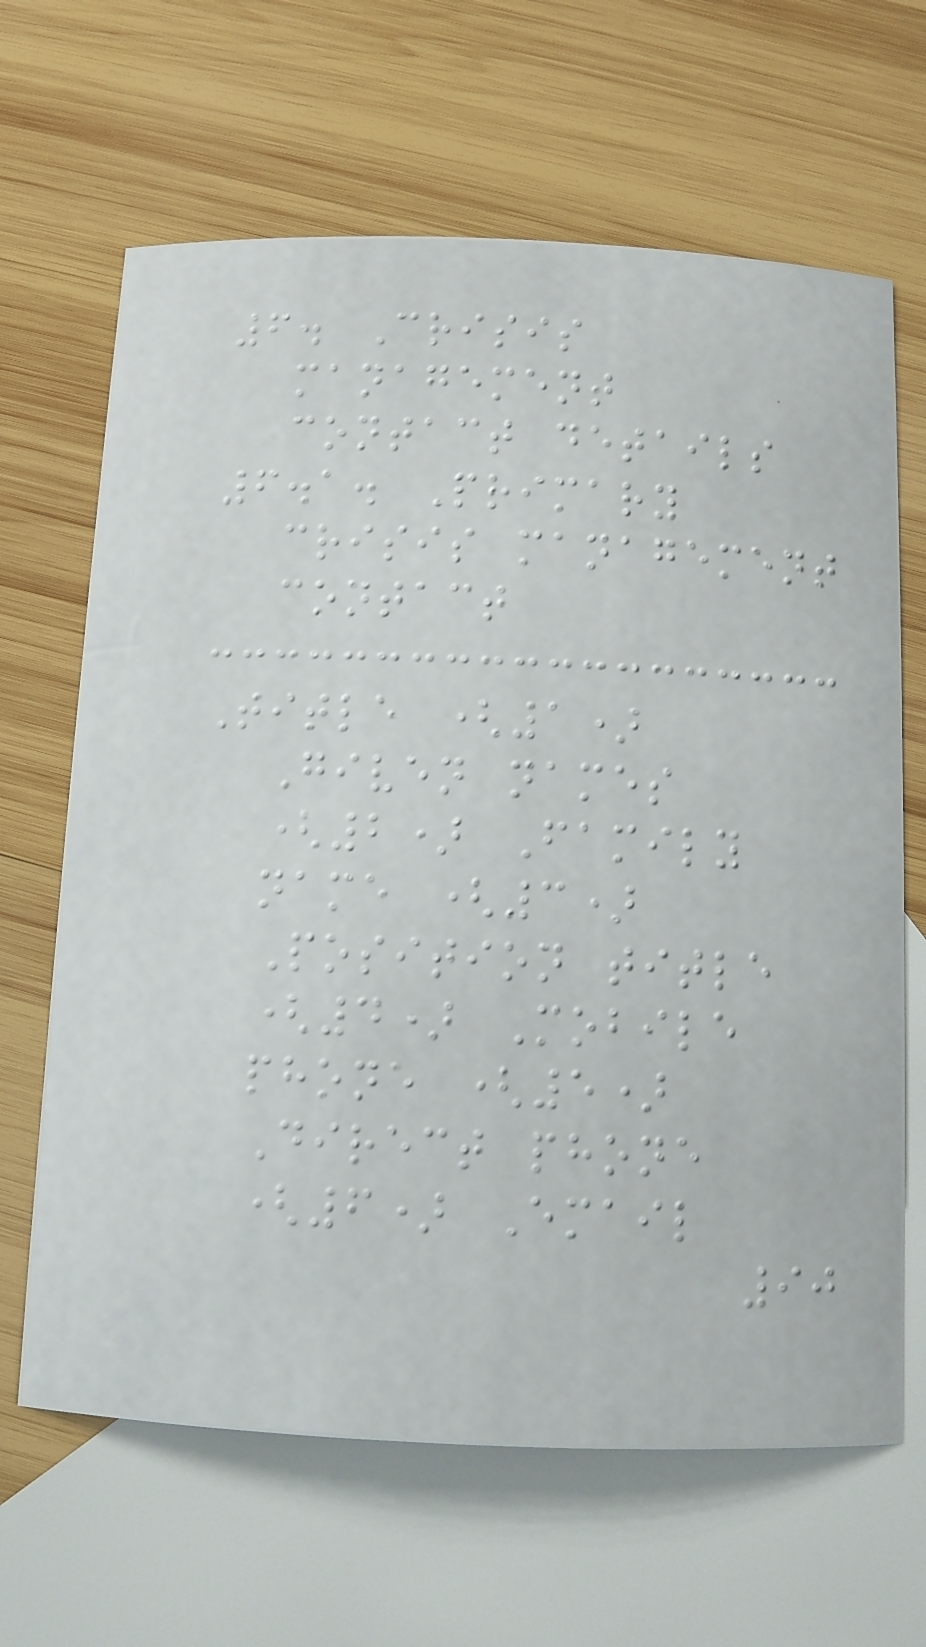6. Crisis
management
contact details
6.1. Primary
crisis management
contact
Title (1)
Given names
(2) Family
name (3)
Position title
(4) Mobile
phone (5)
Direct phone
(6) Email
90
